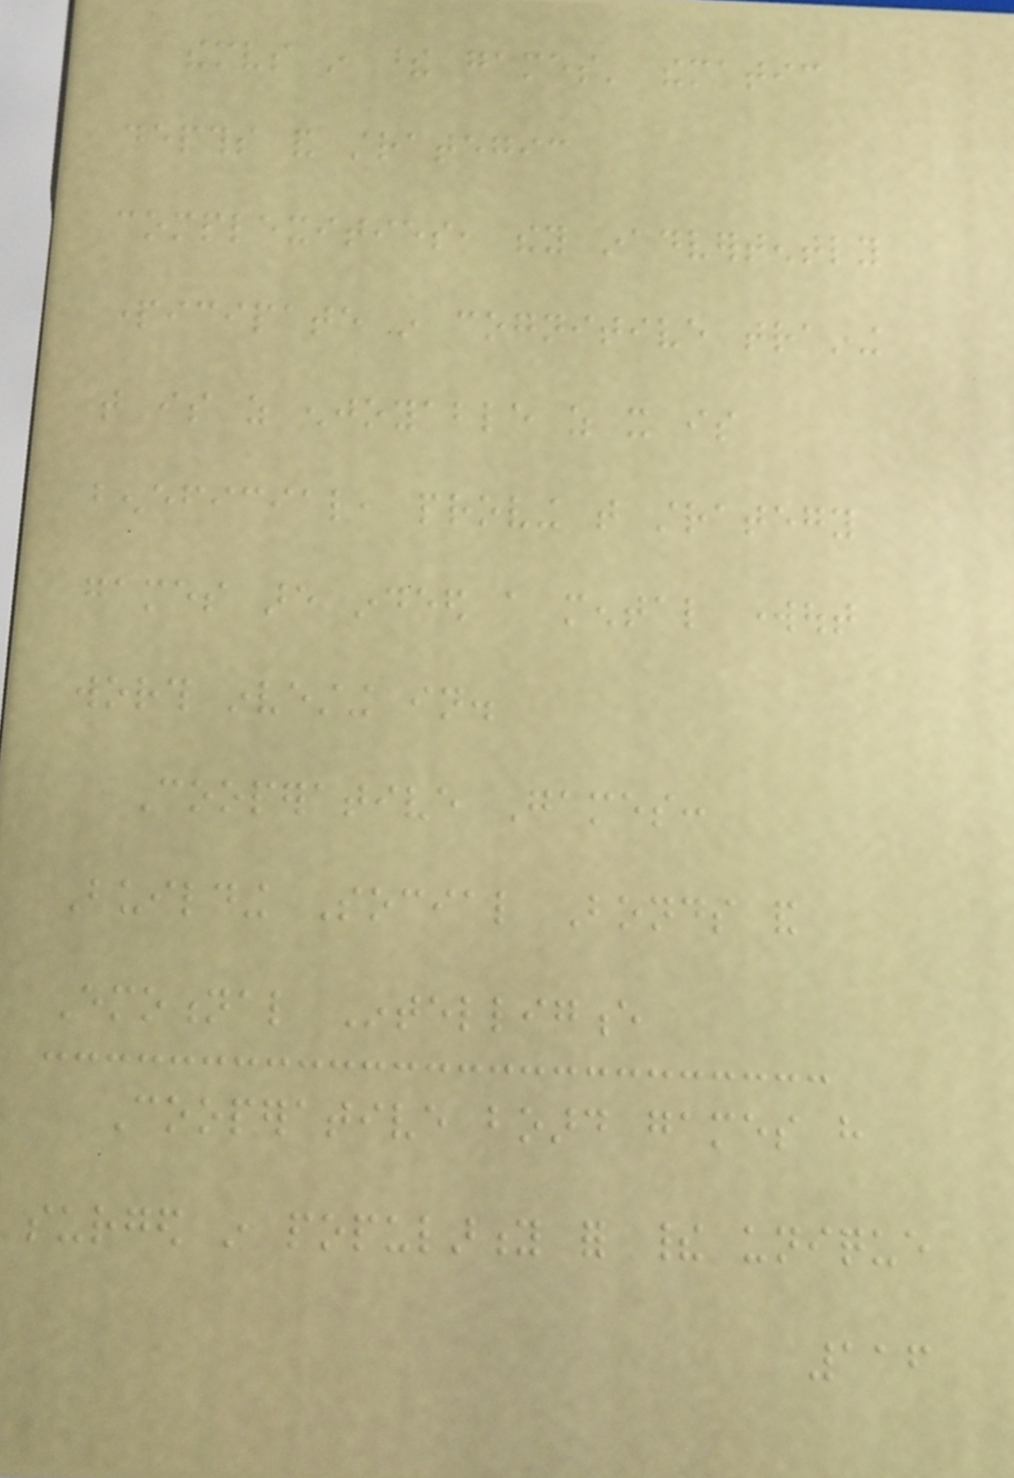themselves in these games' thematic
depths and strategic
complexities, they inadvertently
participate in cognitive training
that is as enjoyable as it is
beneficial, proving that strategy
games are indeed a mental workout
worth investing in.
Cooperative Games:
Building Social Bonds and
Emotional Intelligence
Cooperative board games have
surged in popularity for their unique
116
